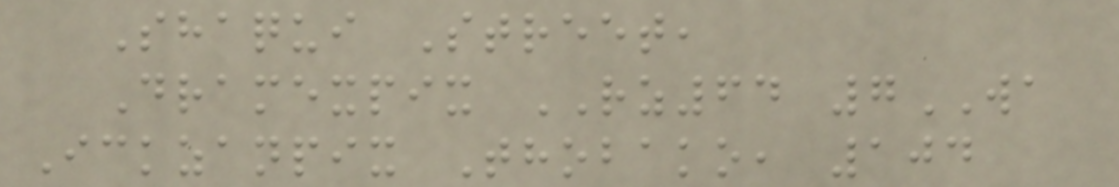Shaqui Street,
Dramexpix RZ64 7WA
Ickzanpix Thobako, 104
